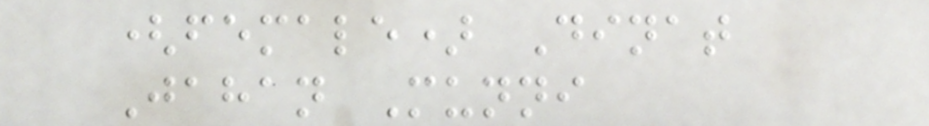(female) Dinat
Jahan Munni
